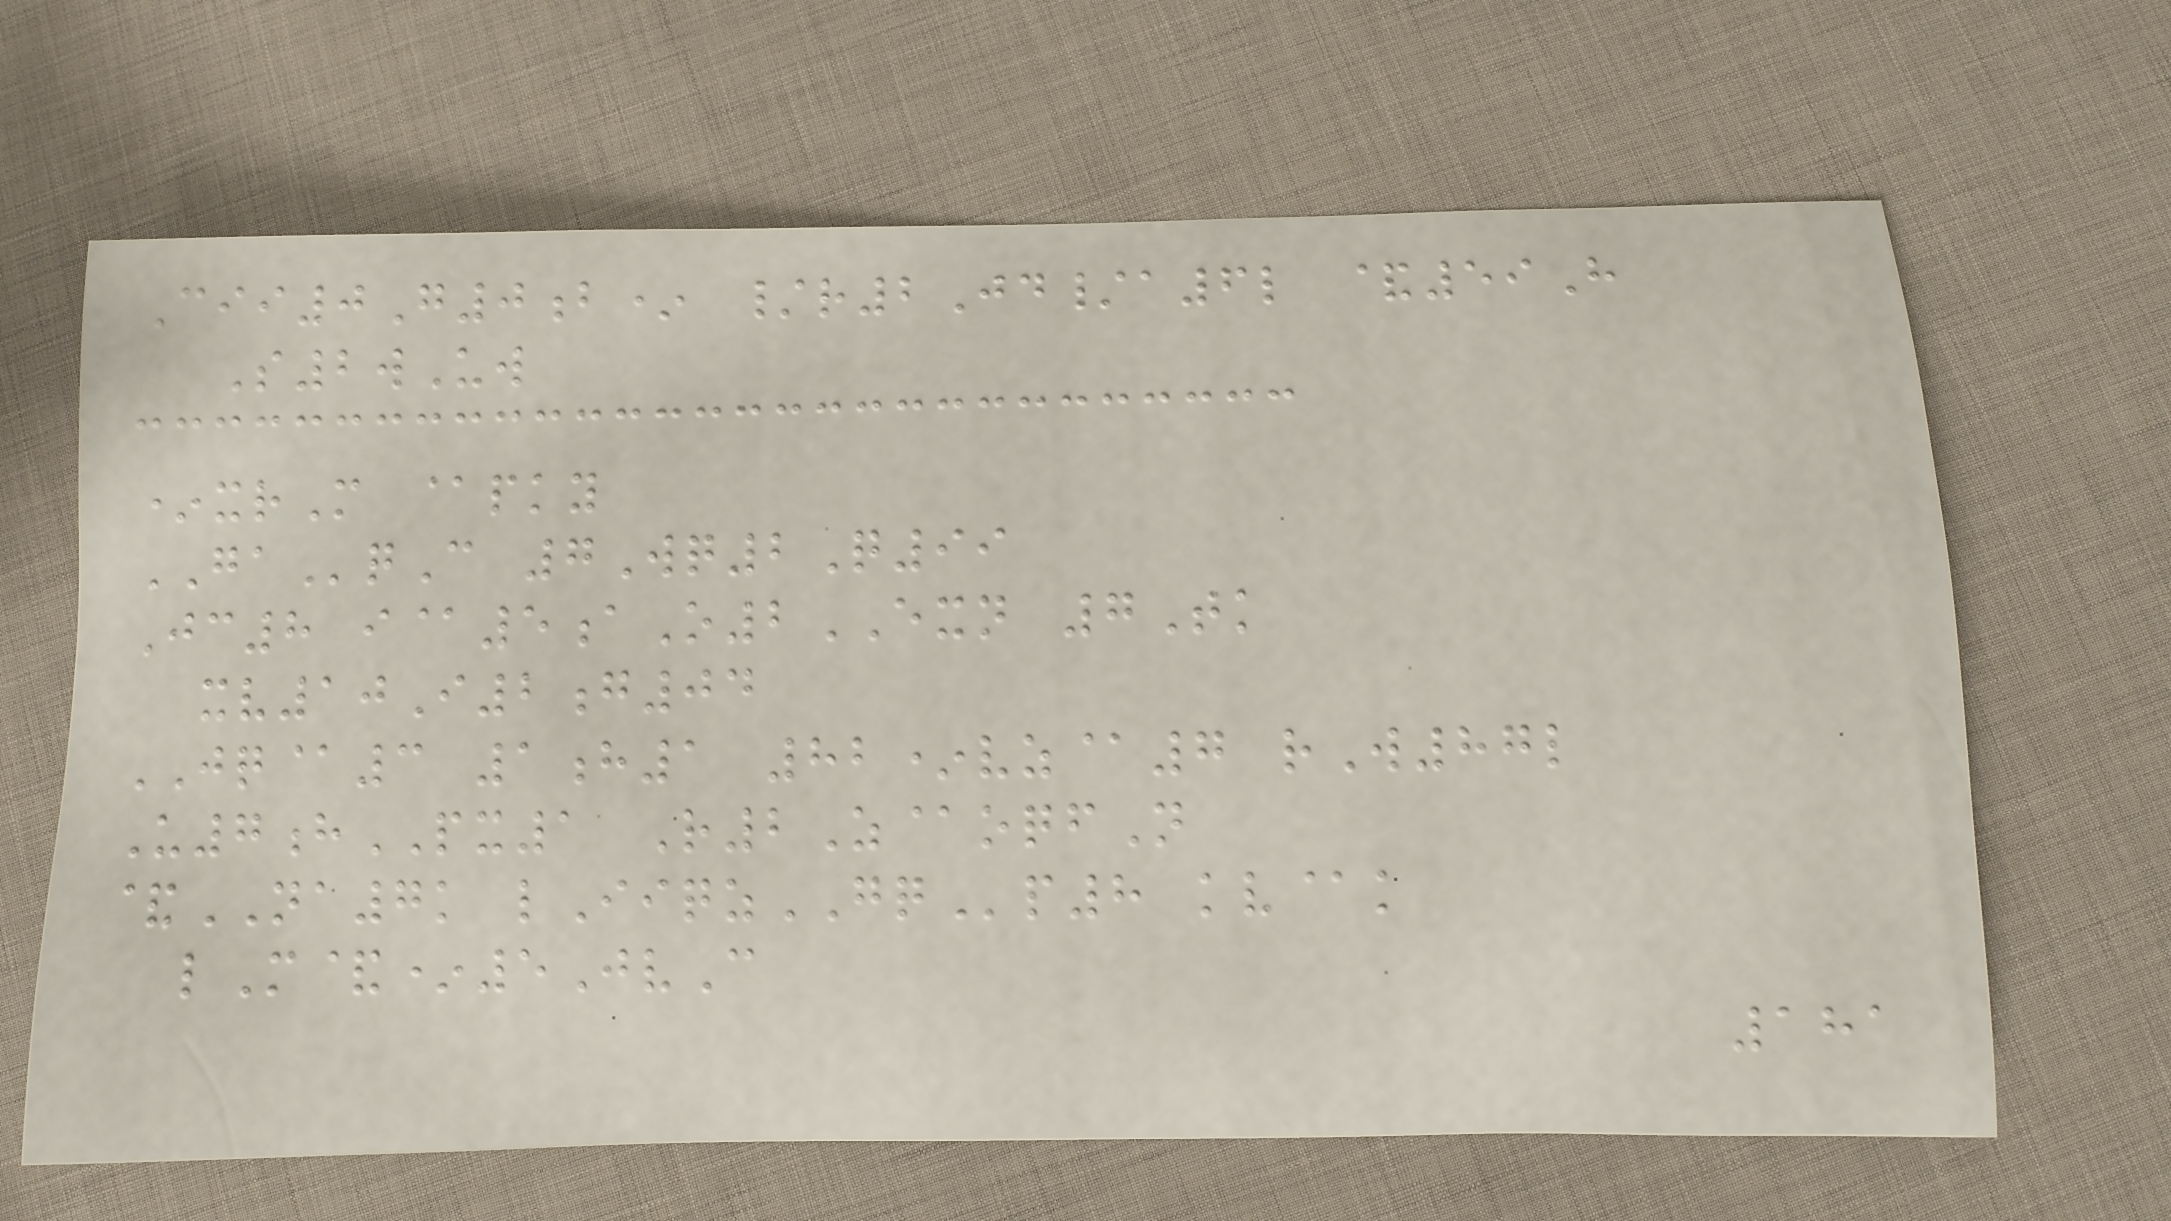Cii0G0b* /r2Jd/a6l &59H
S2wUw
*xrM @pky
GAqC 7Wq2Q99
Jc8 i@5aO2EXN 7Tk
xv10I2g04
JQ@3 1h1 82*vz@7 rW87l
U7hPX1 R2Z@oqfN
&NA7k lIiqzGQp8 kv@k
lM&*5JvC
181
